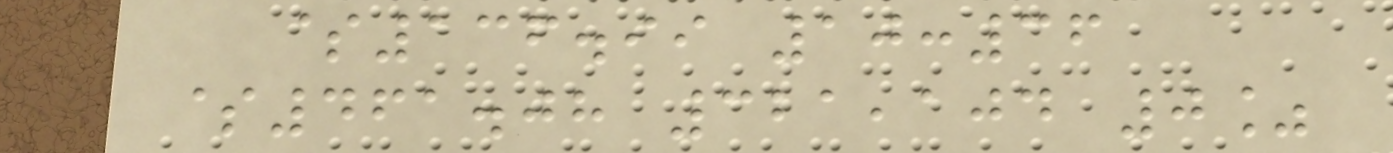$136.99 10:36
$461.08 321,104 0%
